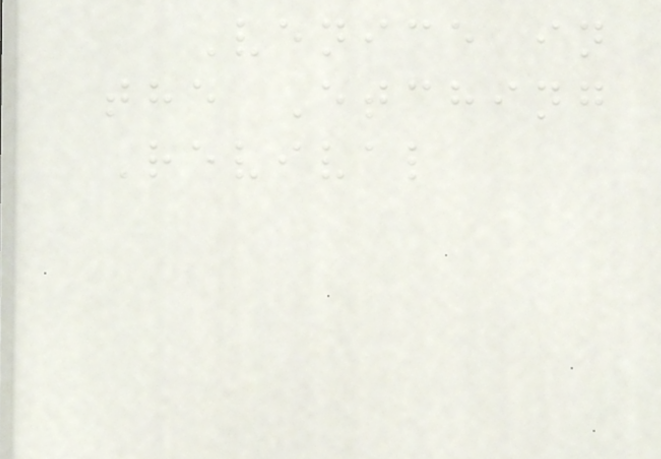Venice in
the Etching
Revival
